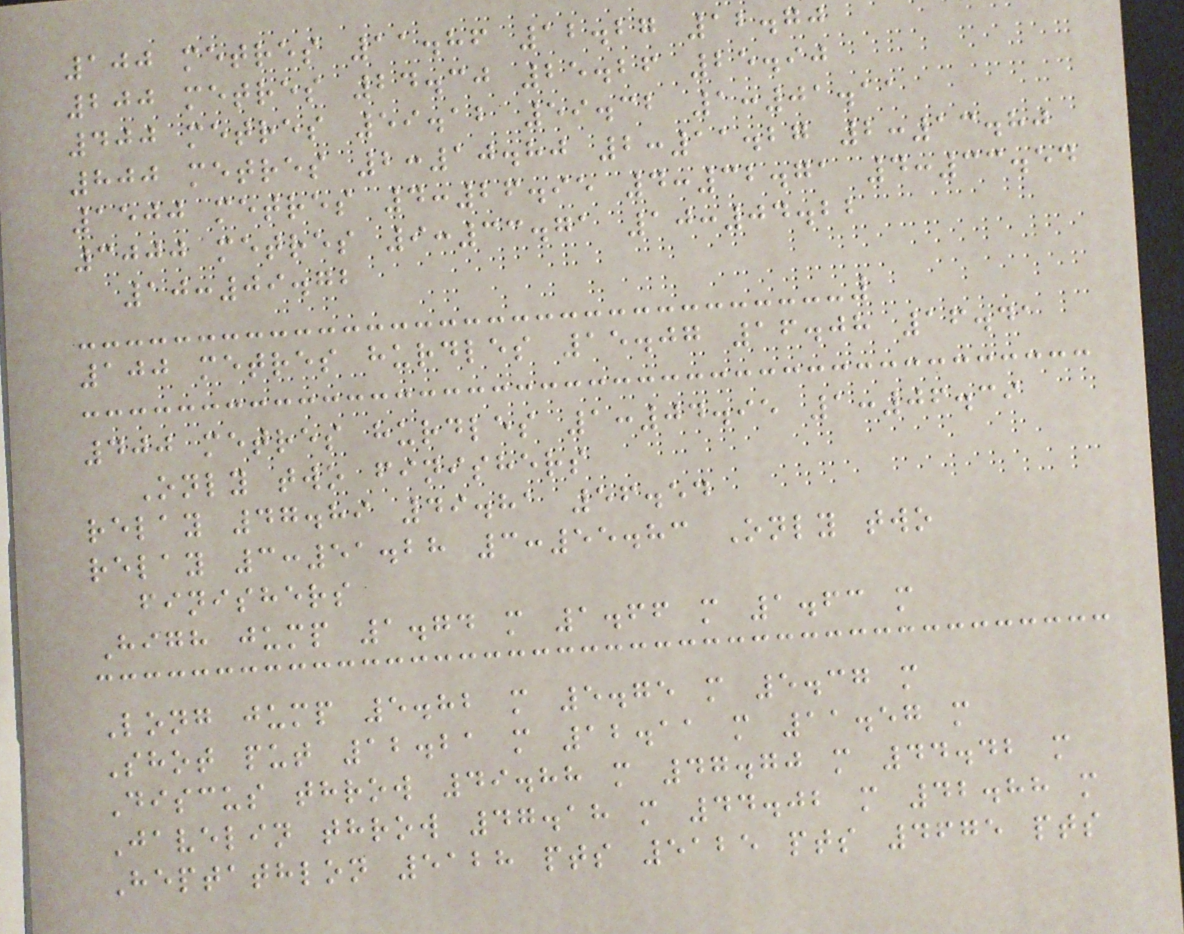100 metres 11.86 12.27 12.70
200 metres 24.30 25.26 25.90
400 metres 59.12 59.32 1:01.11
800 metres 2:10.80 2:11.27 2:13.80
1500 metres 4:26.95 4:32.71 4:33.54
3000 metres 9:33.71 10:04.22
10:09.72
100 metres hurdles 15.07 16.08 16.41
400 metres hurdles 1:04.95 1:06.39
Only two finishers
relay 47.89 49.81 56.54
relay 3:51.28 3:55.83 Only two
finishers
High jump 1.74 m 1.66 m 1.63 m
Long jump 5.82 m 5.75 m 5.37 m
Shot put 12.21 m 12.11 m 11.57 m
Discus throw 49.88 m 47.70 m 44.42 m
Javelin throw 47.18 m 44.02 m 42.88 m
Heptathlon 5128 pts 5125 pts 4675 pts
